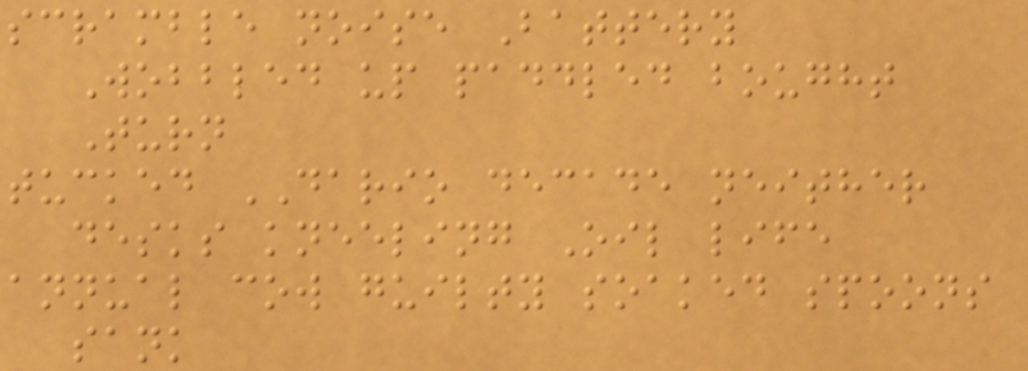scramble noise Battery
Wobbled up paddled bought
Turn
tucked DARIO decade neither
desks kneeling Oil life
annual cow guilty soaked spoons
sank
